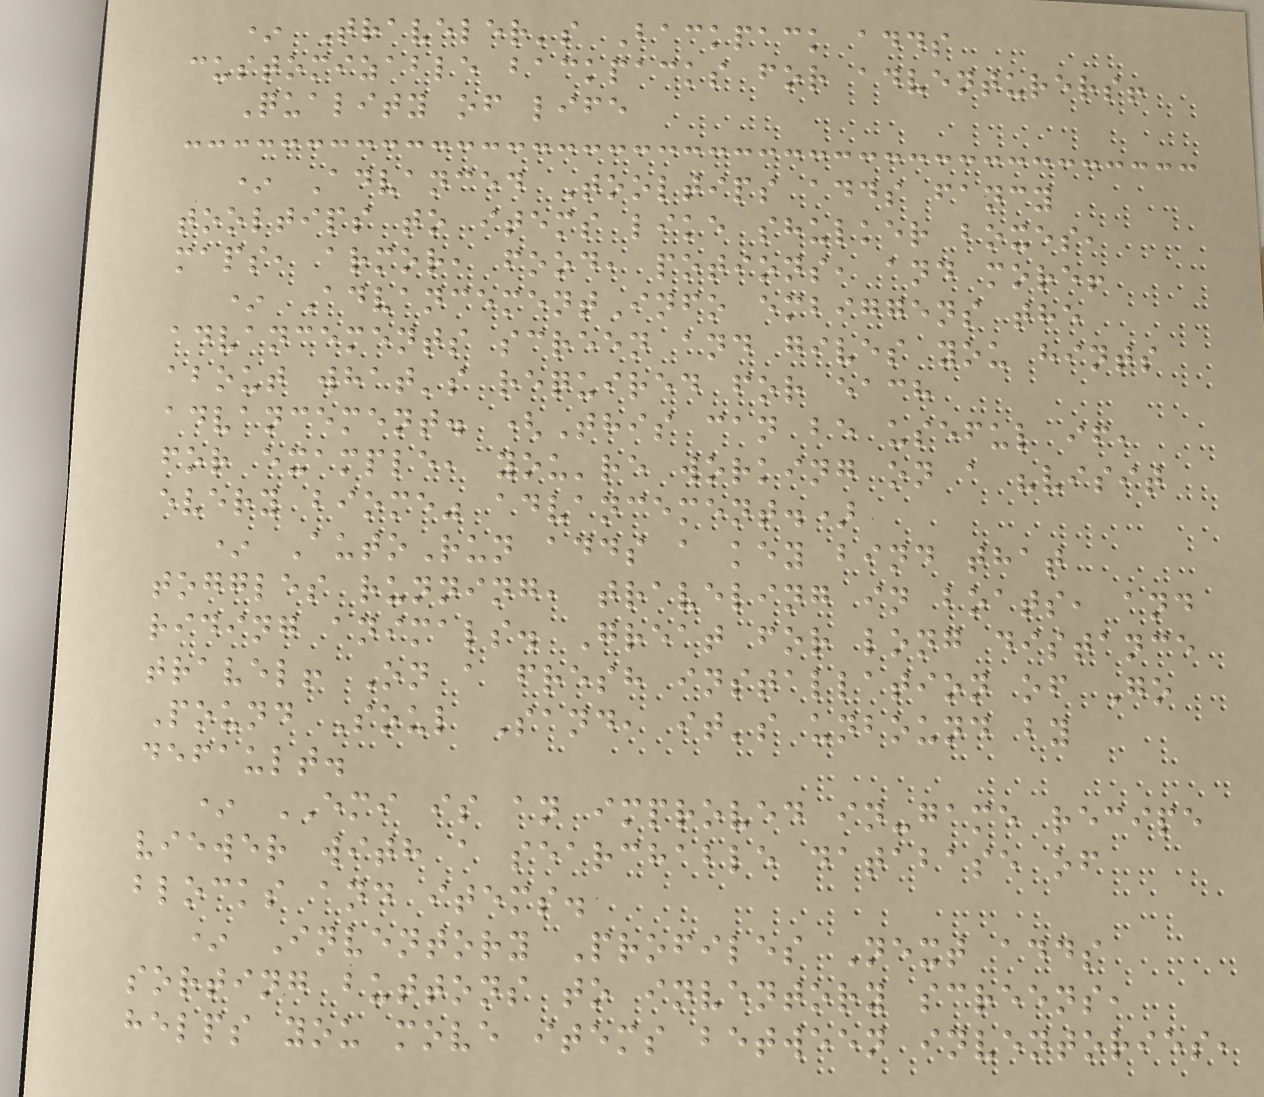* Traveler's Backpack adds
customizable backpacks for adventurers!
Quality of life
* Advanced Tooltips adds fancy
tooltips to items like shulker boxes,
maps, armor, food, potions, and more!
* AdvancementInfo embiggens the
advancements screen and gives you hints
about what's required for each
advancement. (This can be useful if,
for example, you're working on a "visit
every biome" advancement.)
* AutoRun adds a key bind that
toggles running, traveling in boats, and
riding animals. Great for long distance
travel! On a fresh installation of Go
Pound Soul Sand, it's unbound by
default.
* EMI is an improved in-game recipe
viewer with a searchable database of
blocks and items.
* Inventory Profiles Next adds
sorting buttons to inventory screens,
helps you move items between inventories,
